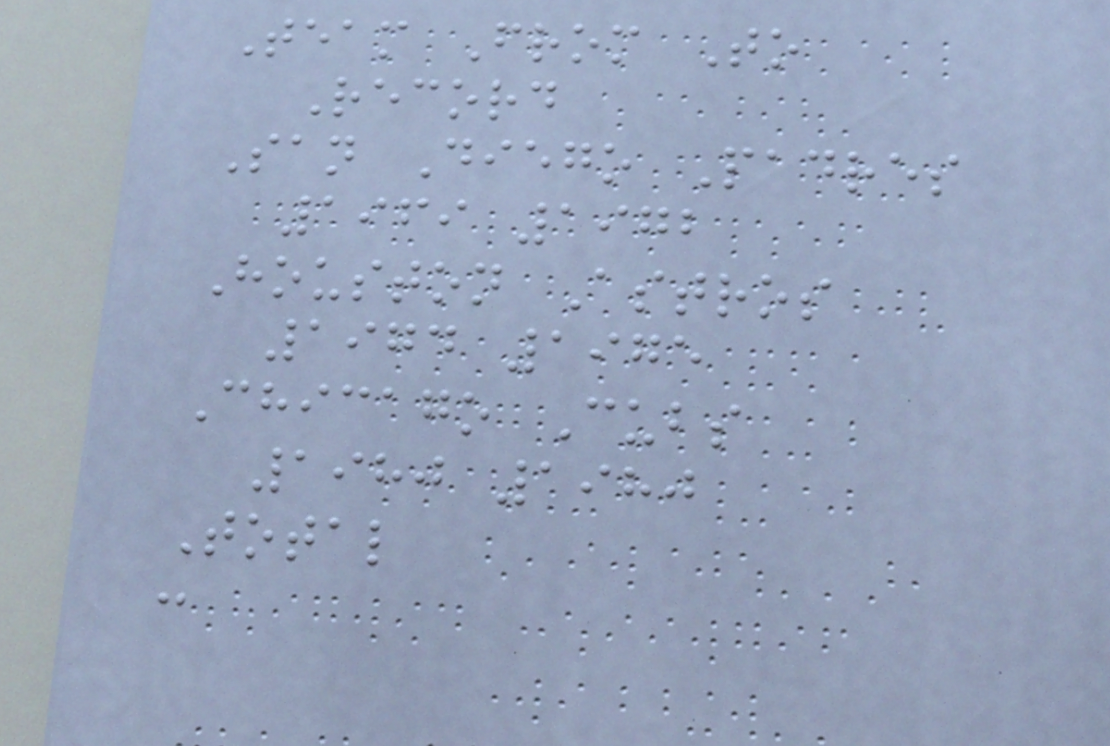Team From To
Record
San Diego Padres
1969 1972
Houston Astros
1974 1975
Chicago Cubs
1980 1980
Total
:
